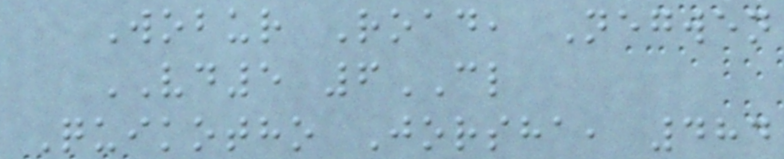Wobur Road, Negwen
VD5 6CL
Quikotho Jorsha, 484
